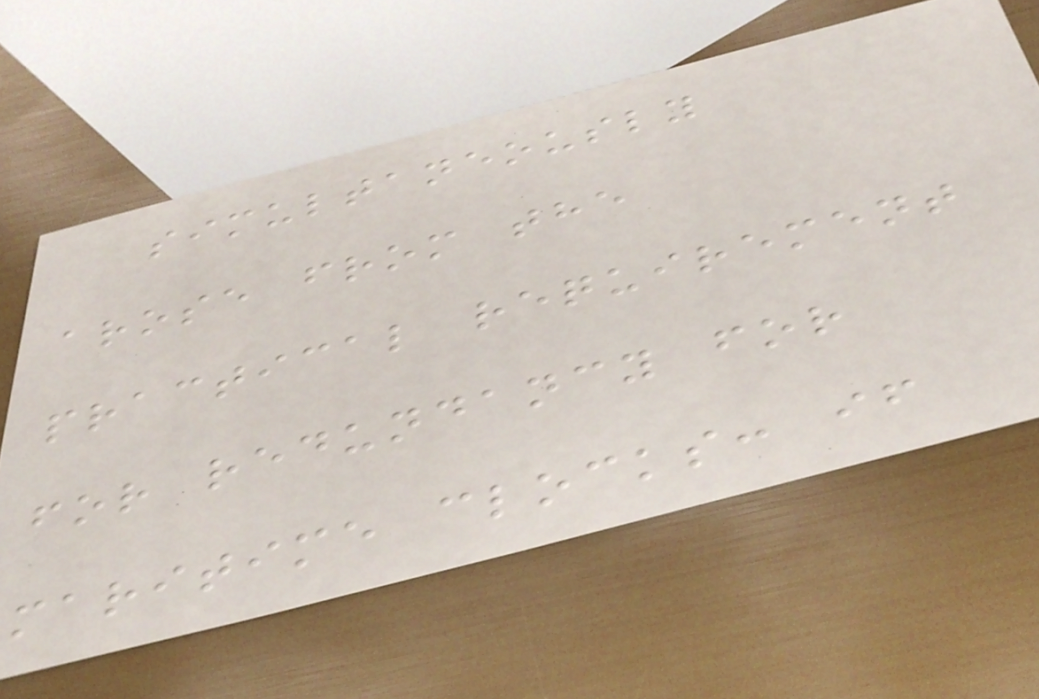simultaneously
arose from the
practical requirement
for redundancy for
maritime clocks: if
